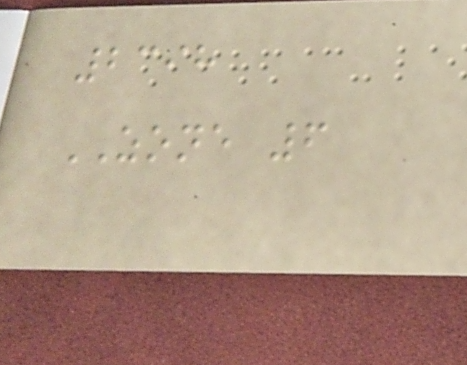2398
ZONE 6
